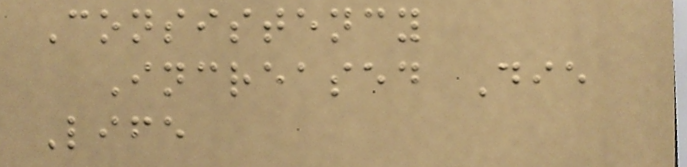Consistency
Increased Die
Life
